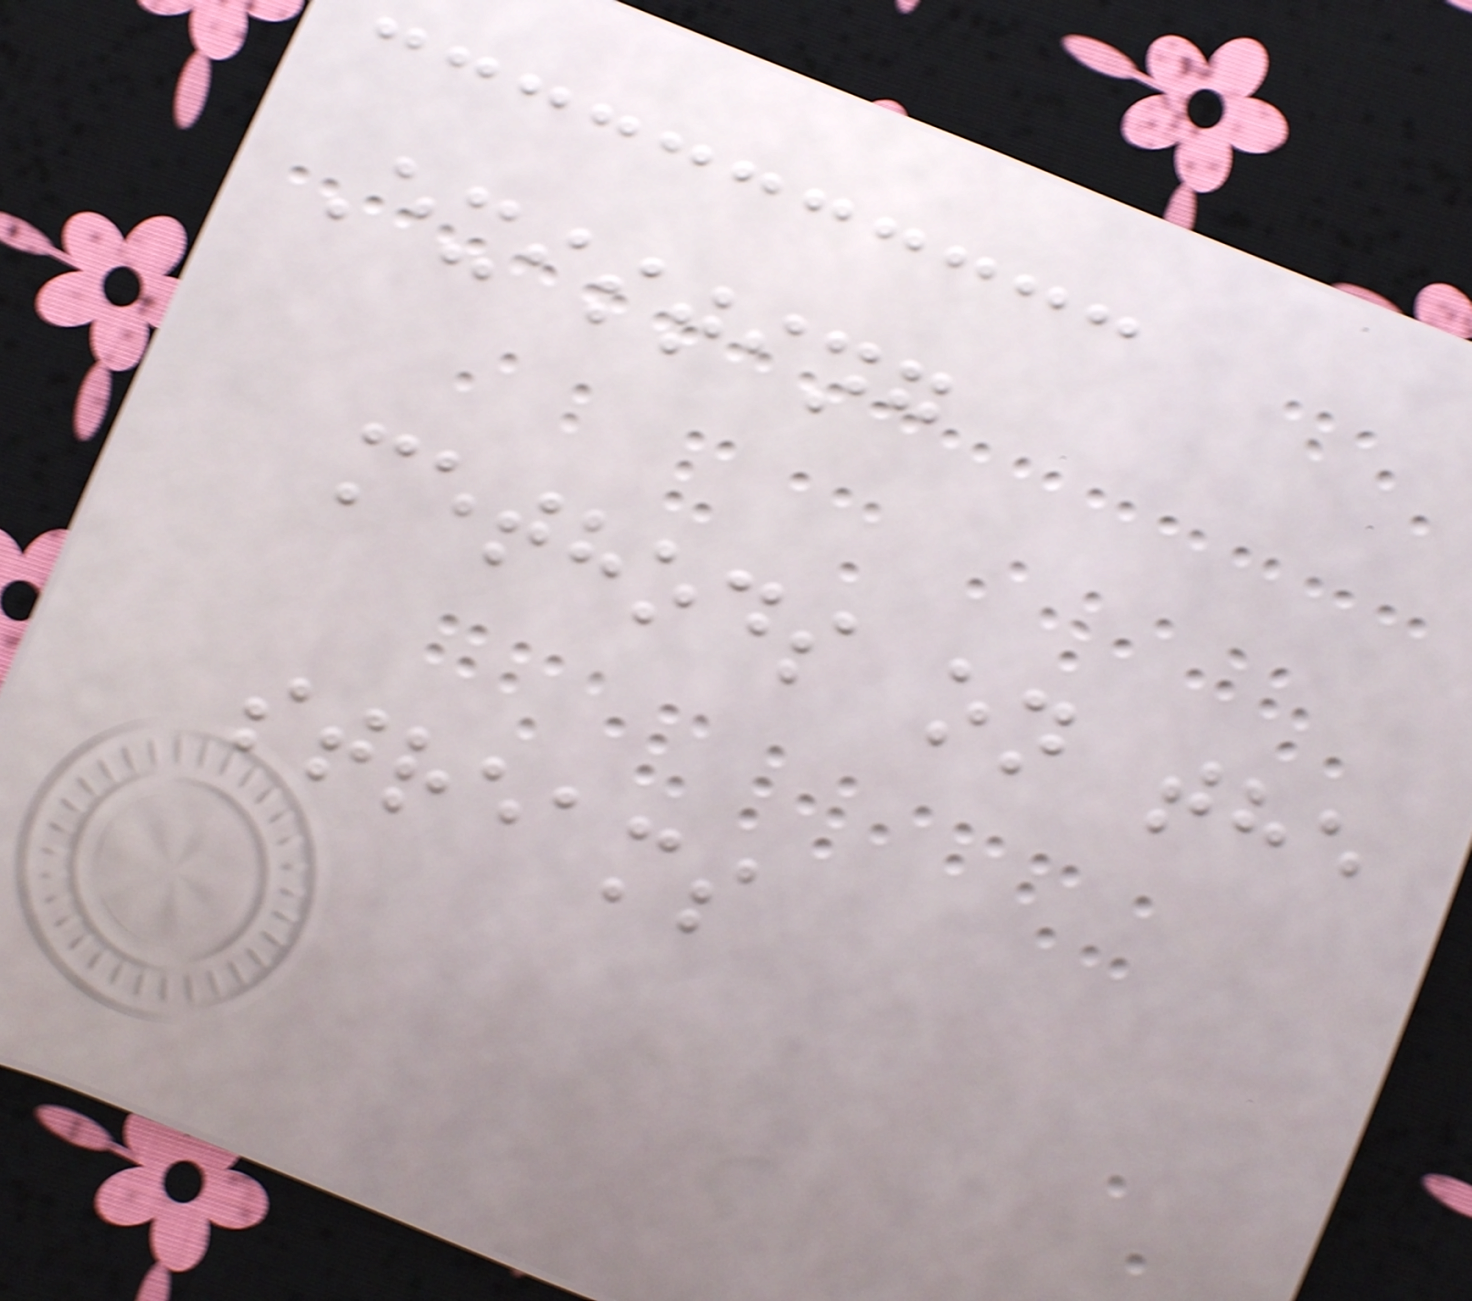Existing
methods on the
streams
